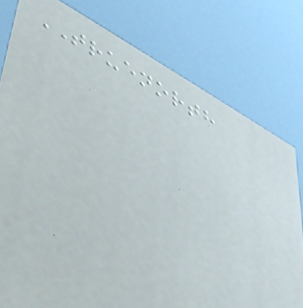TRUENORTH
